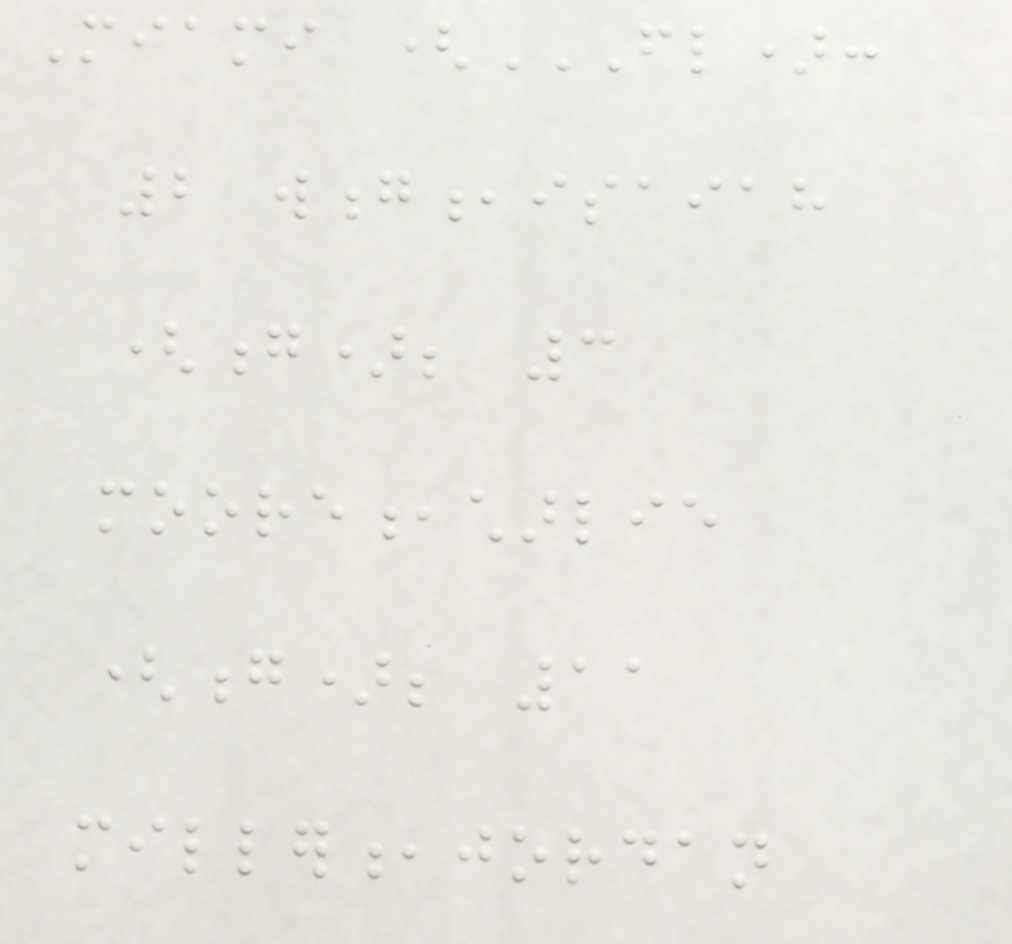Miami (FL):
2 WONG,ISAIAH
(G); 3
MOORE,CHARLIE
(G); 11
MILLER,JORDAN
